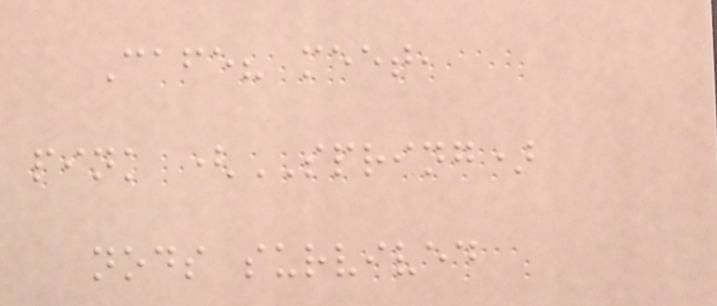Cafe? meet,
pink (SPRING)
nods survived
